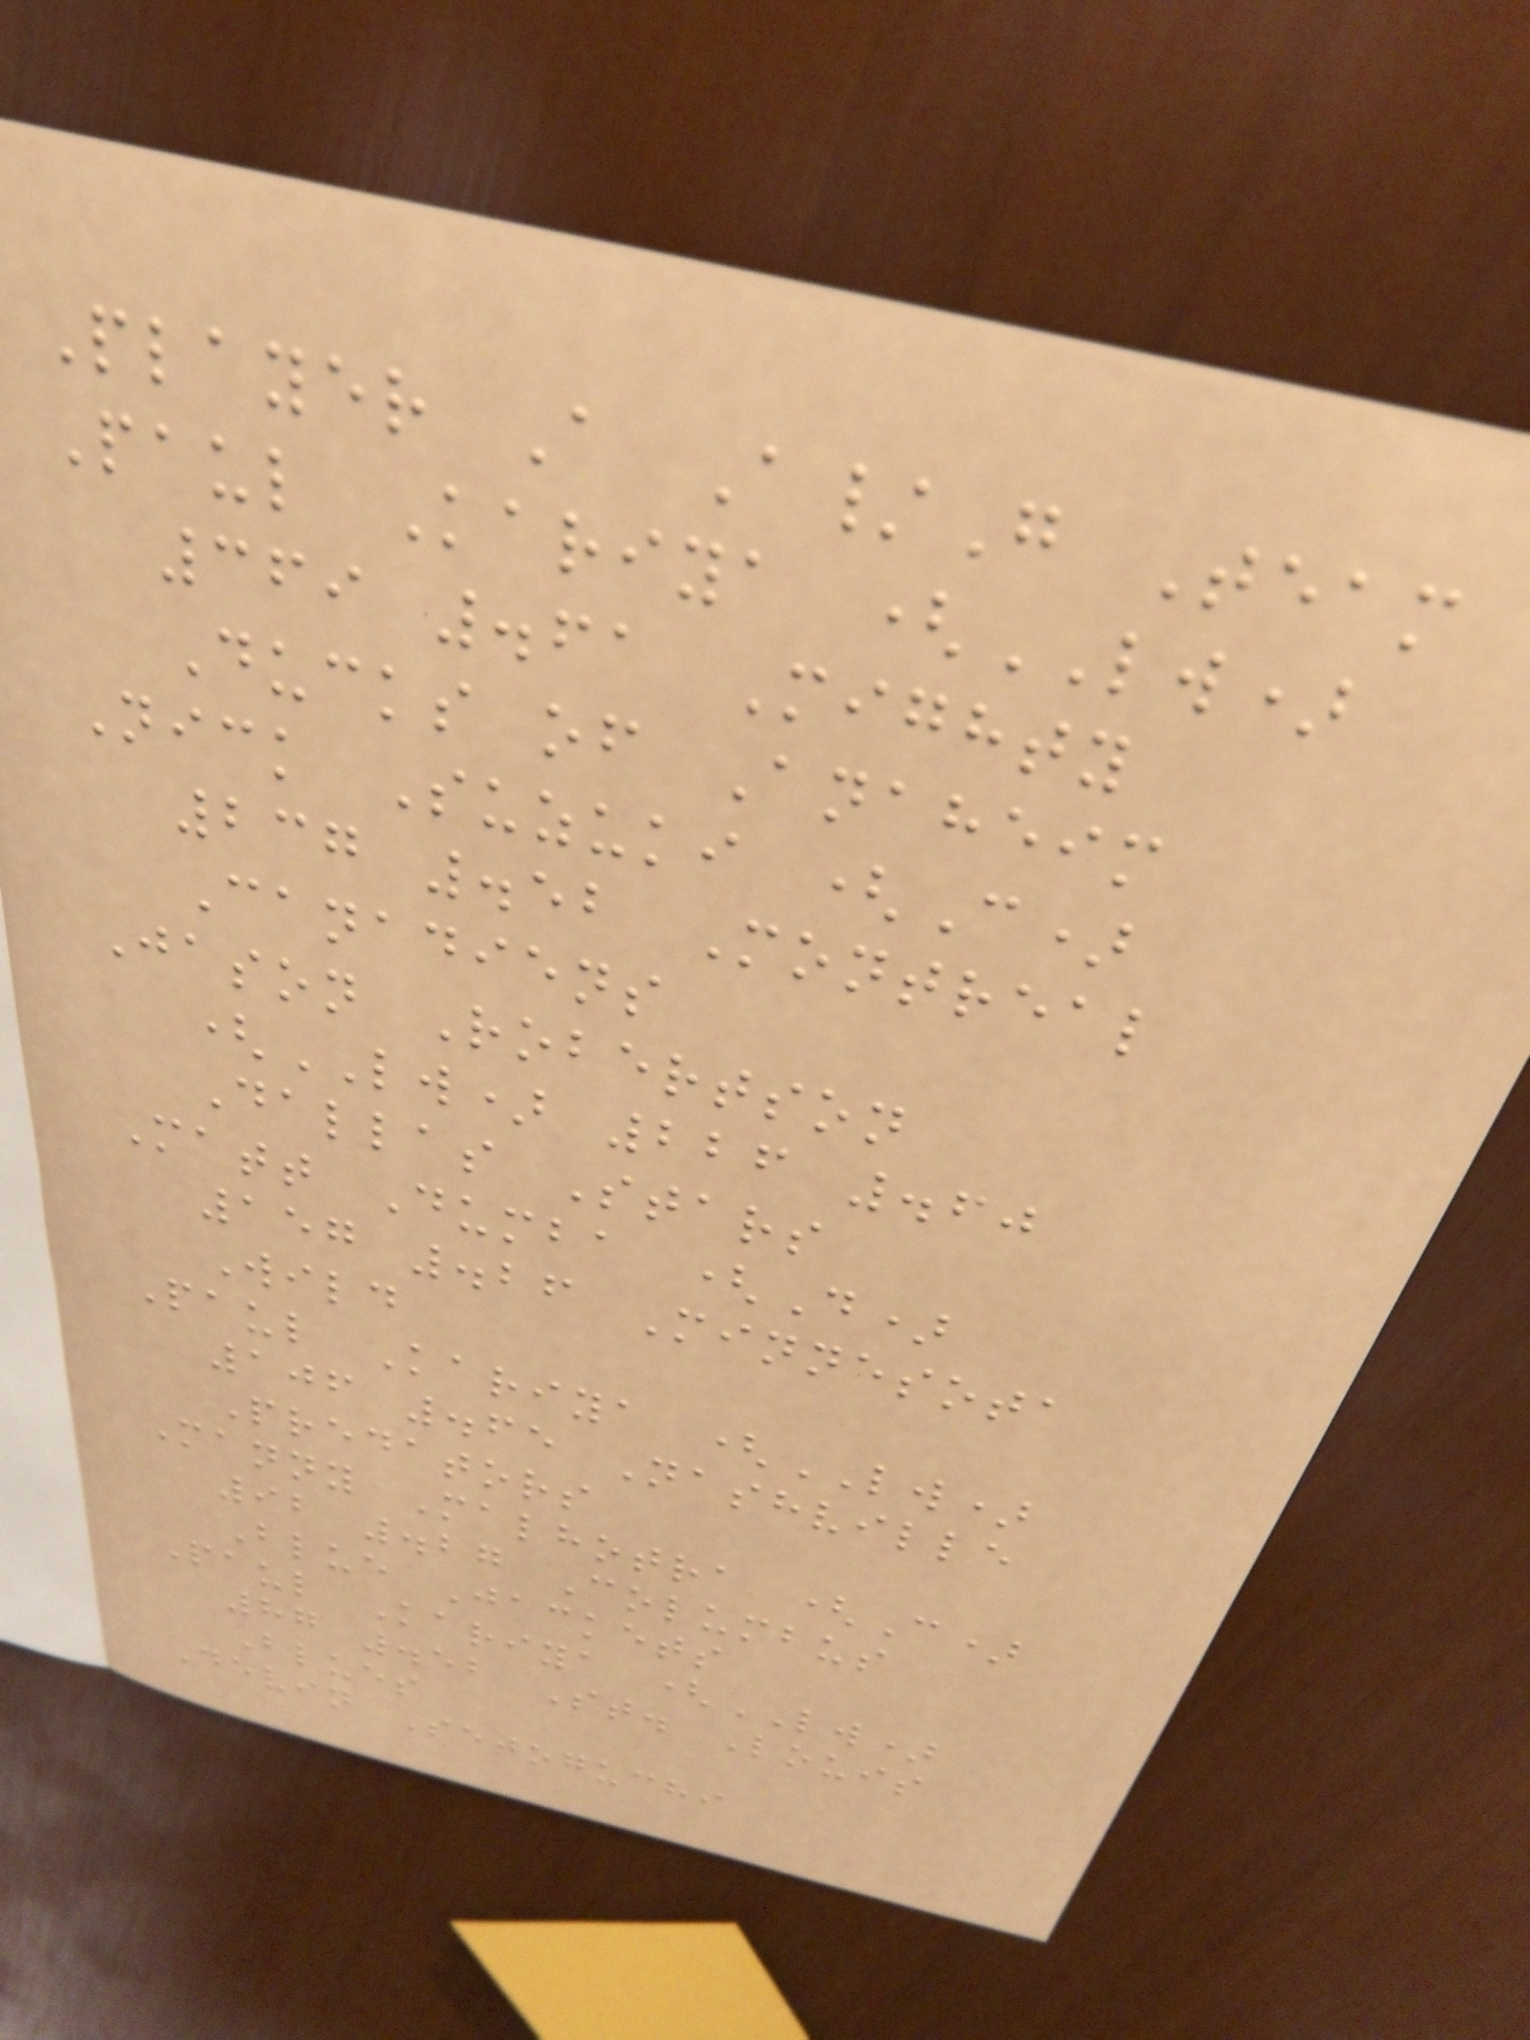Player A A/G Team
Paul Kariya (LW)
369 .61 Mighty
Ducks of Anaheim
Nick Suzuki (C)
237 .52 Montreal
Canadiens
Jason Robertson
(LW) 226 .60
Dallas Stars
Matt Dumba (D)
157 .26 Minnesota
Wild
Paul Kariya (LW)
106 .65 Nashville
Predators
Manny Malhotra (C)
92 .27 Columbus
Blue Jackets
Paul Kariya (LW)
87 .52 St. Louis
Blues
Devin Setoguchi
